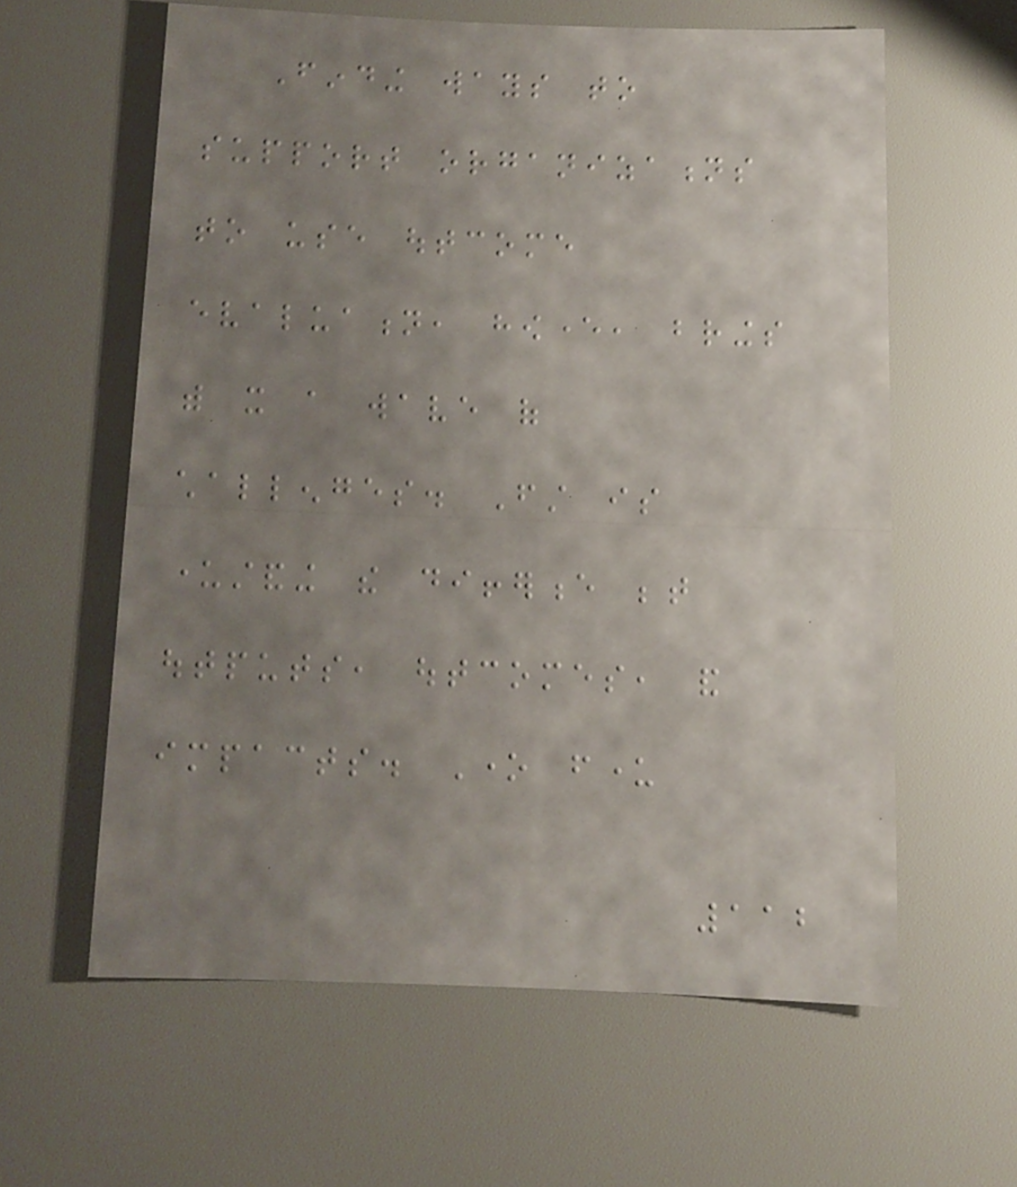Finding ways to
support organizations
to use outcome
evaluation, however, brings
with it a wave of
challenges. First is
understanding the difference between
outputs, outcomes, and
impacts. One funder
112
